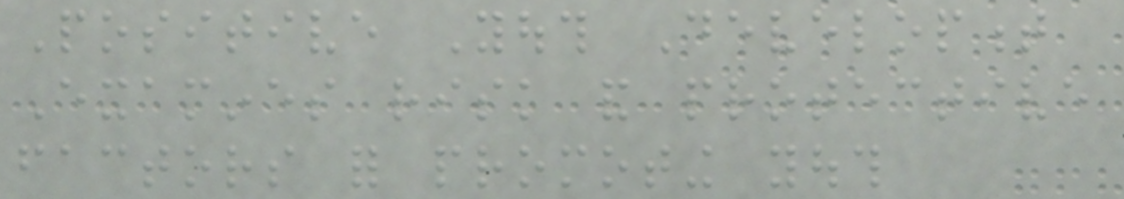Positive Youth Development
Examines risk and protective
factors for promoting youth
